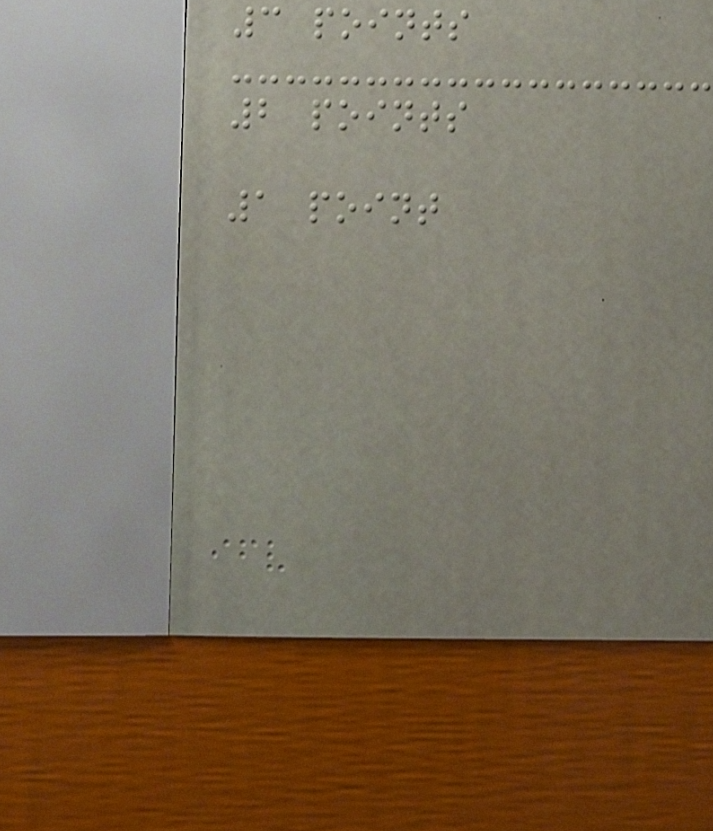3 points
2 points
1 point
